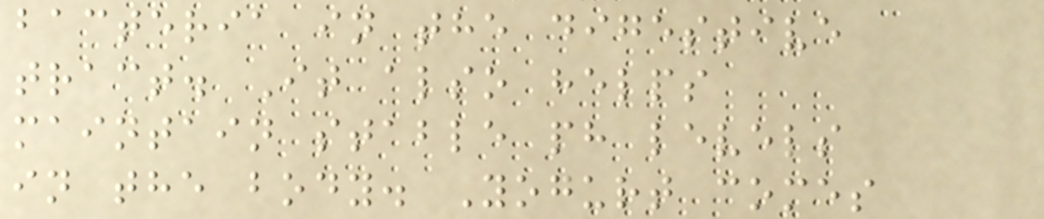bacteria in the digestive
tract. It also helps
maintain stable ph levels
in the body. Yogurt comes
